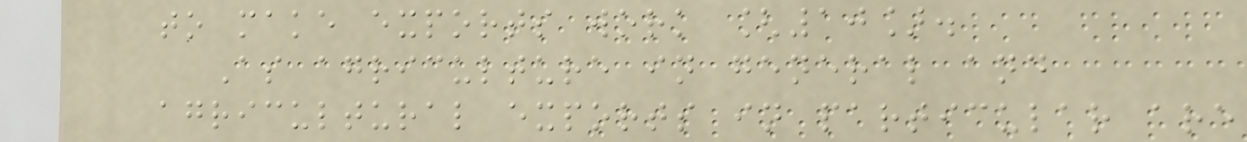to make exports work [10].
As agriculture in general and
agricultural exports in particular are
